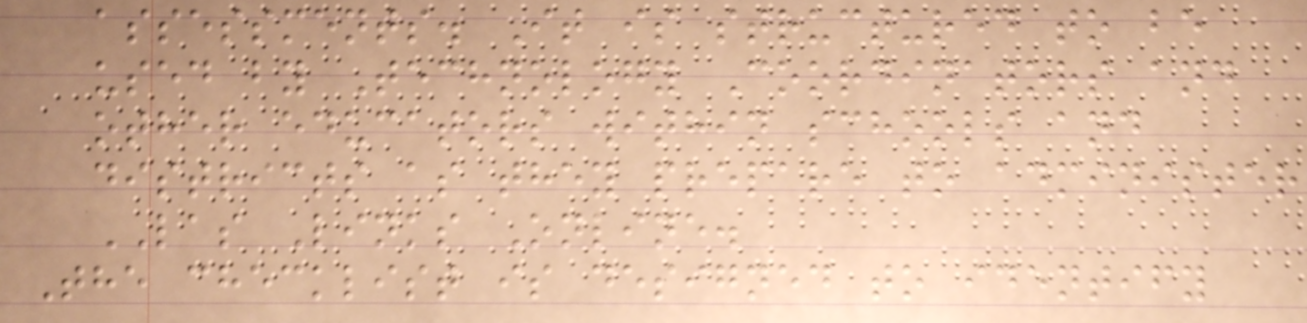assessments. It is structured to be
used by Technology Coordinators and
other educators within schools and
districts as they prepare to administer
LAS Links Online.
The checklist is designed to identify
